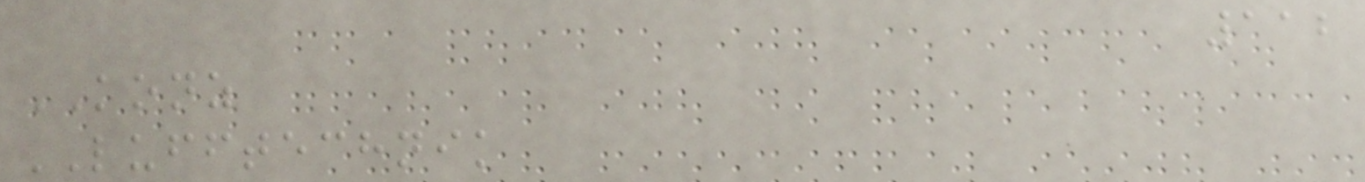112
KONZ
LUFFTECHNIK
